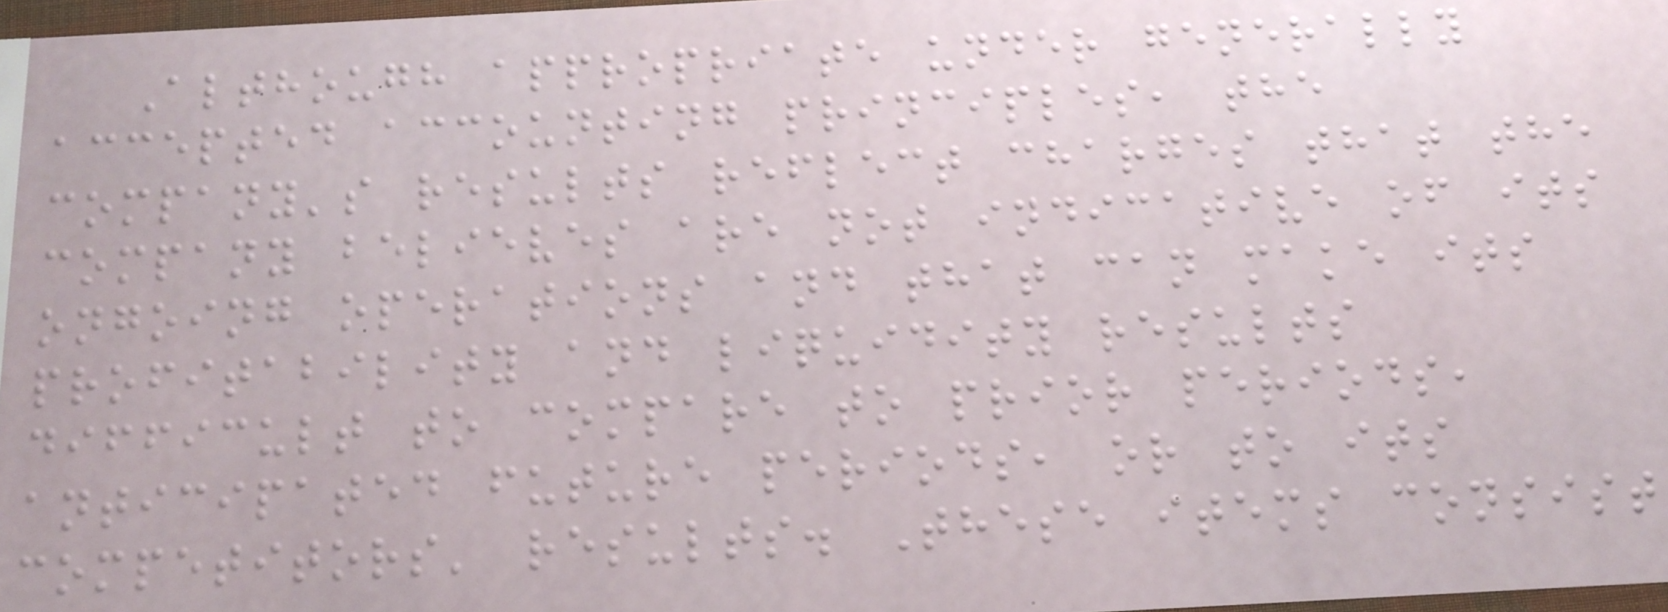Although appropriate under generally
accepted accounting principles, the
company's results reflect charges that the
company believes are not indicative of its
ongoing operations and that can make its
profitability and liquidity results
difficult to compare to prior periods,
anticipated future periods, or to its
competitors' results. These items consist
